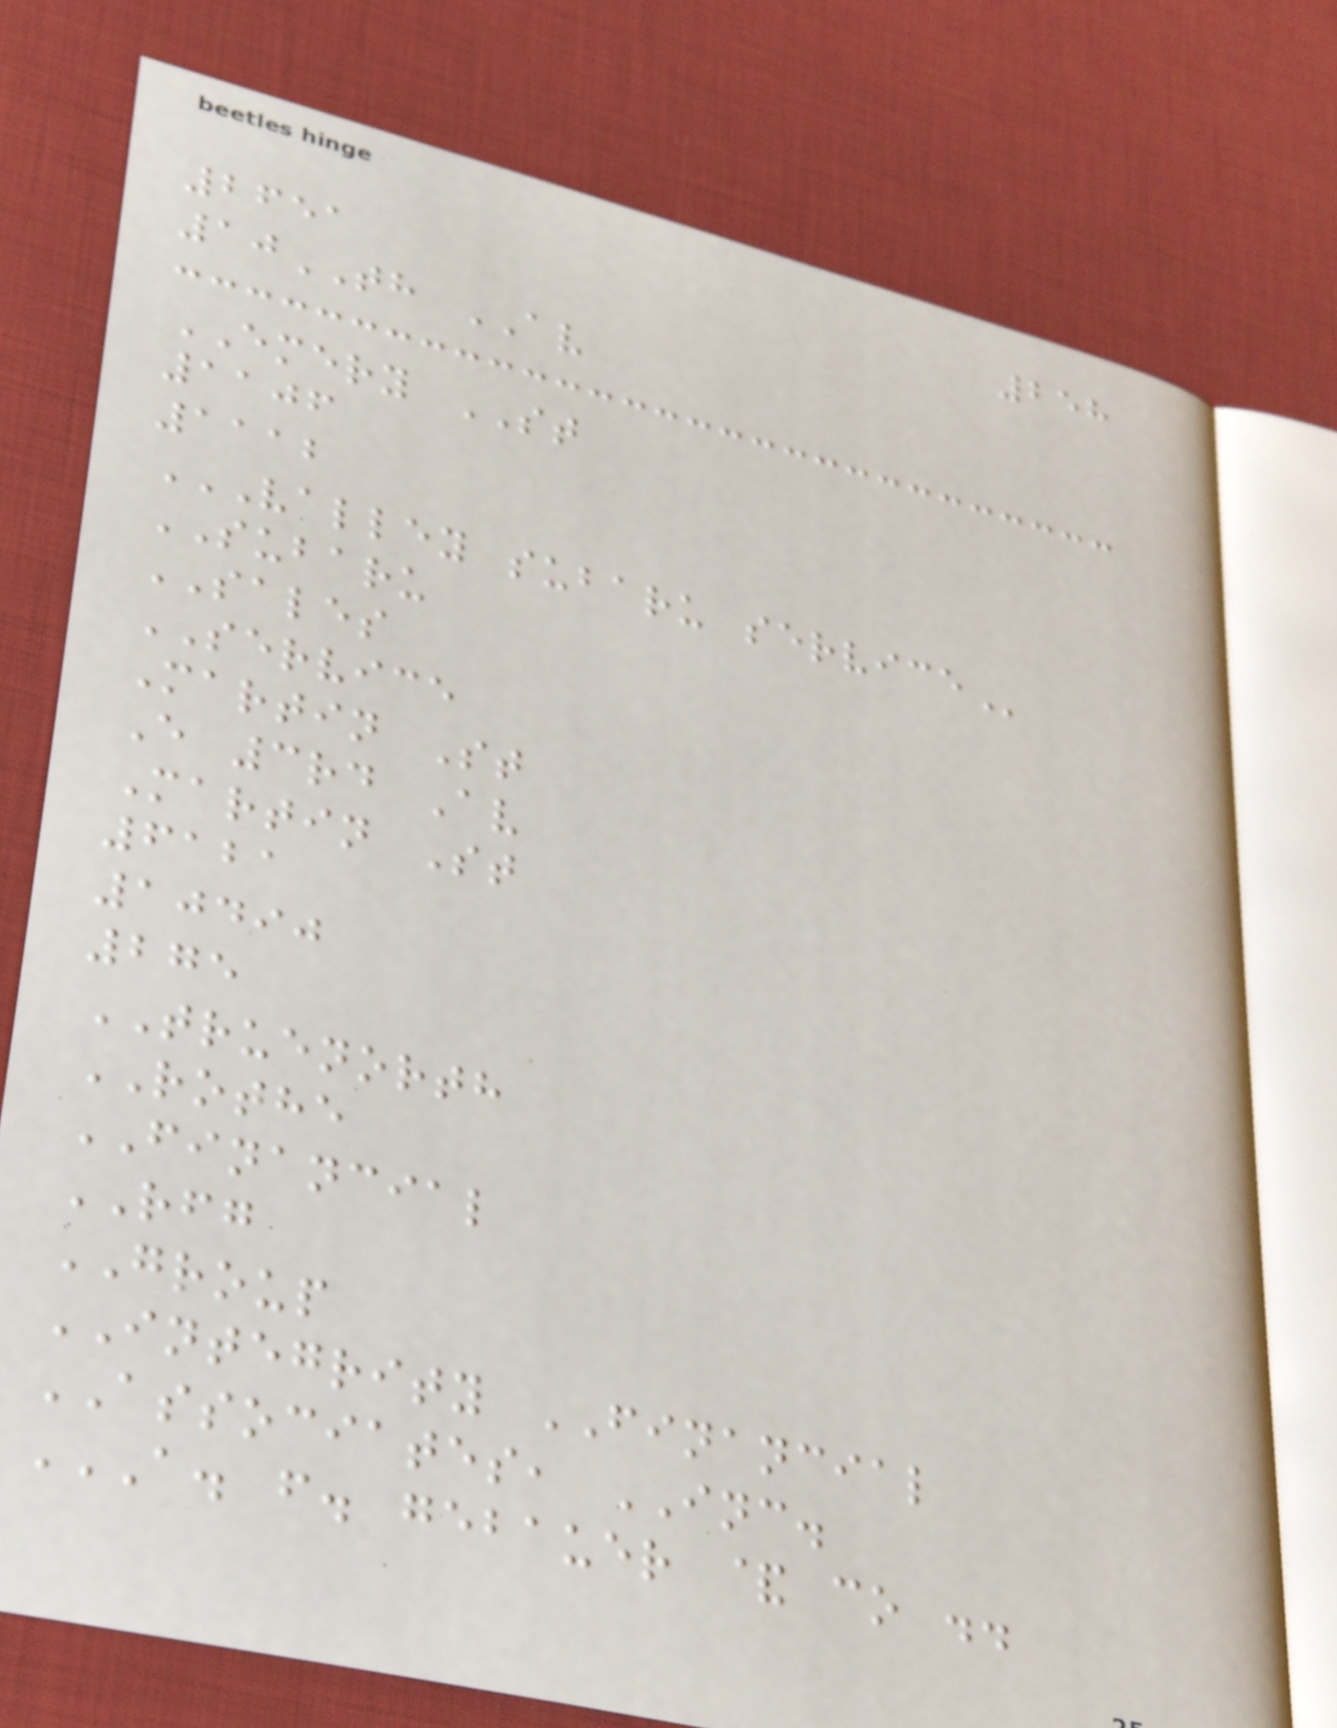258
2651
10TH AV
EMERY ST
1106
1112
VALLEY SUBARU SERVICE
SUBARU
SALES
SERVICE
Martin St
E 3rd Av
Martin St
6121
10490
275
TRUENORTH
ROTHE
FINANCIAL
RFG
GROUP
INTEGRITY FINANCIAL
ASSOCIATES, INC.
A. F. GEBAUER & CO ..
